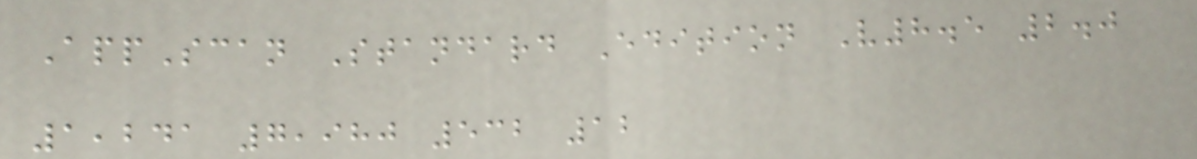AppScan Standard Edition V8.5 2.0
1,241 7,980 532 12
